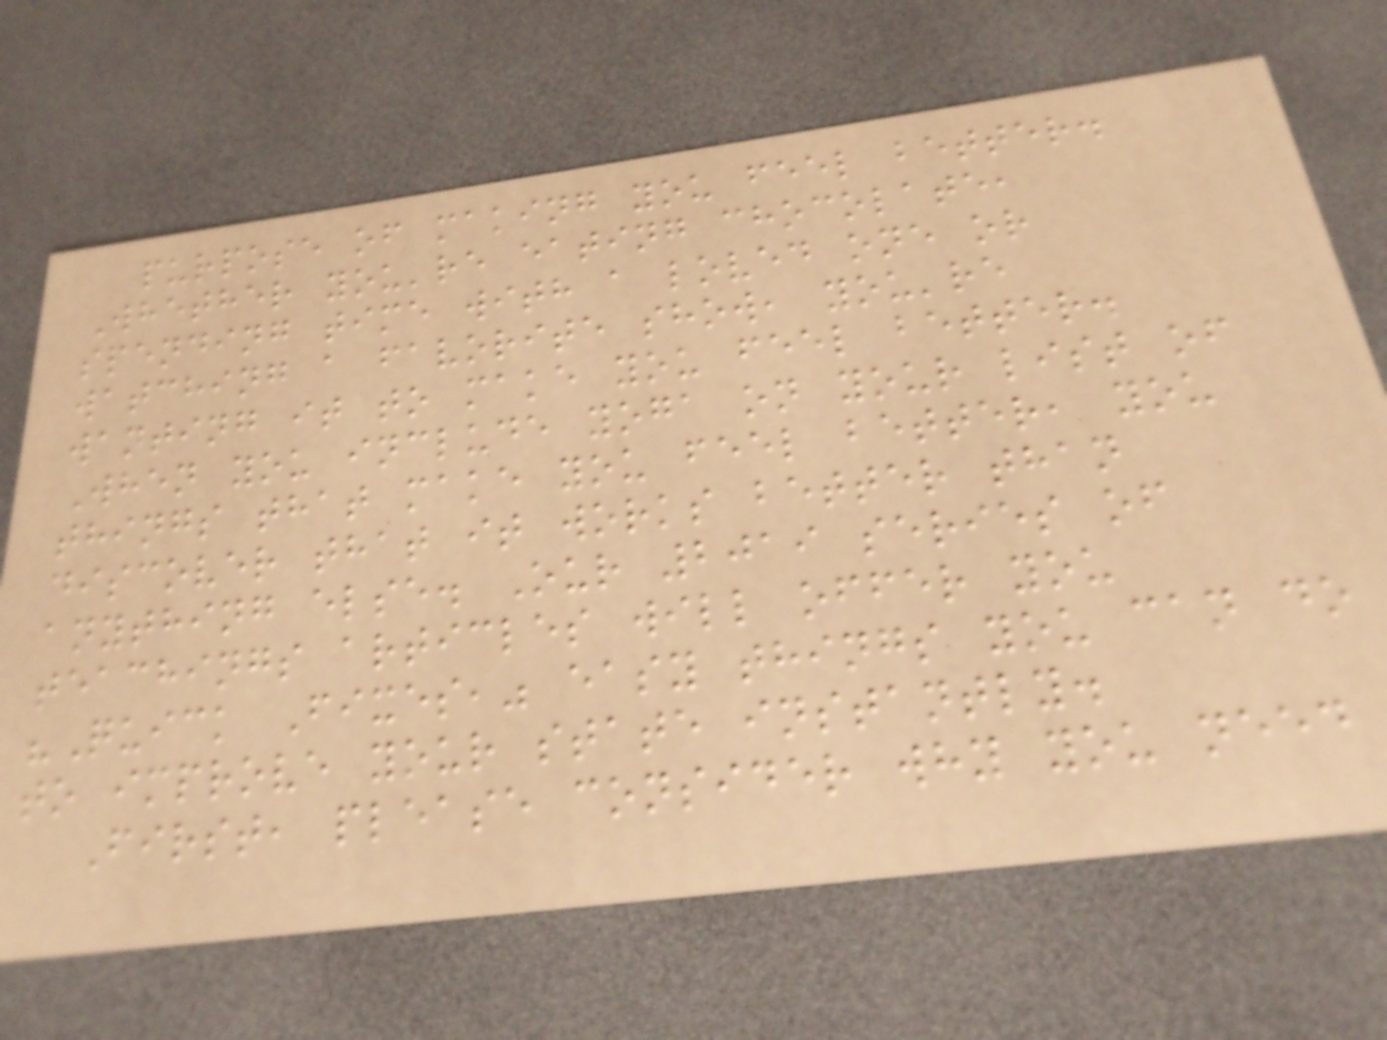purpose of making you feel better.
Whether you're eating chocolate,
spending time with a loved one or
watching a favorite show, you're
wanting it to make you feel better.
When you include yoga on your list of
things that make you feel better, you
discover that it works better than
anything else. Our 2019 series of
teachings articles will offer you
"Quick Fixes," easy things you can do
to improve your state instantly.
First, please consider why you need
